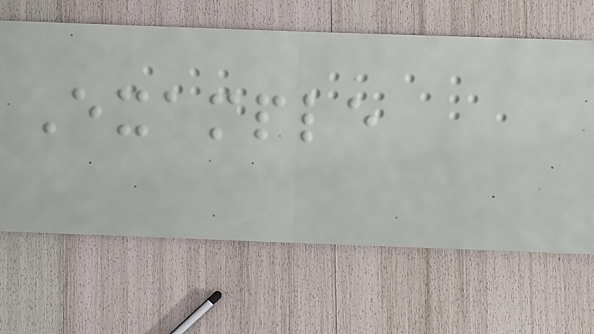Example
